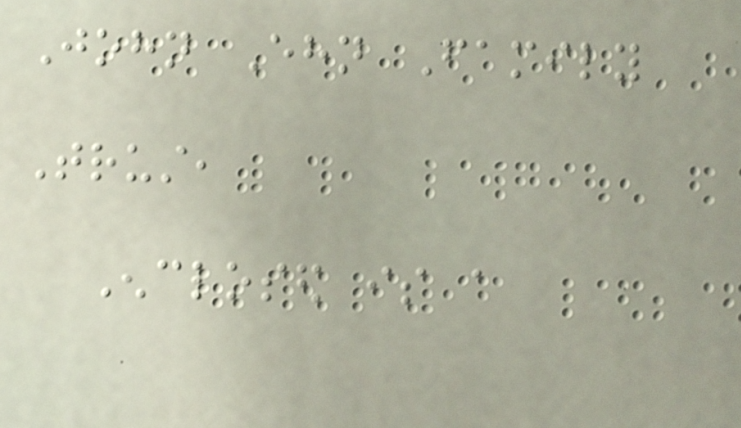John Ehn Family
Trust,
Enclosed is a
